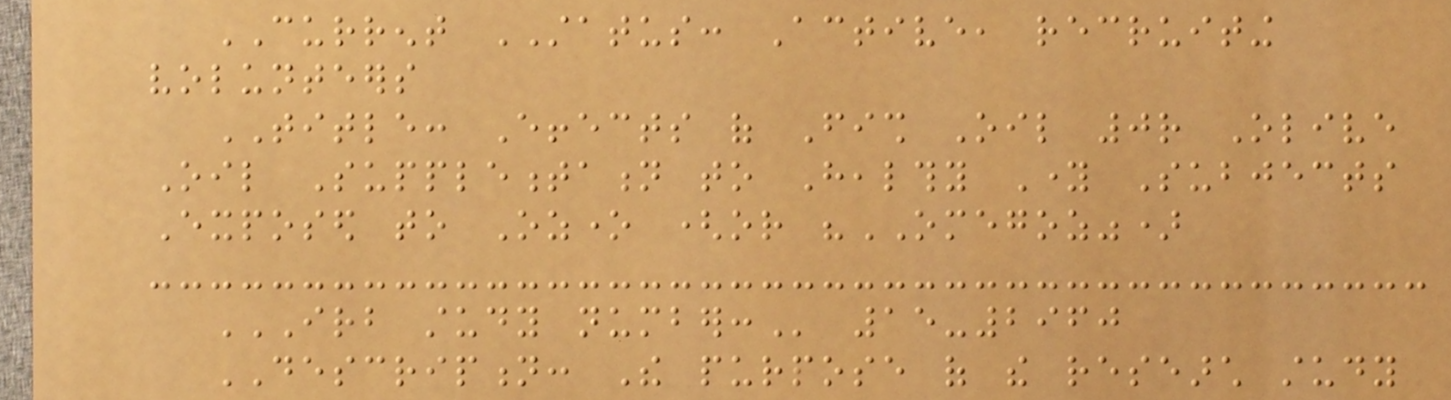CURRENT STATUS: Active, recruiting
volunteers
TITLE: Effects of Fish Oil 0r Olive
Oil Supplementation to Healthy Young Subjects
Exposed to Ozone (or "OMEGOZ")
IRB STUDY NUMBER: 15-2960
DESCRIPTION: The purpose of the research study
